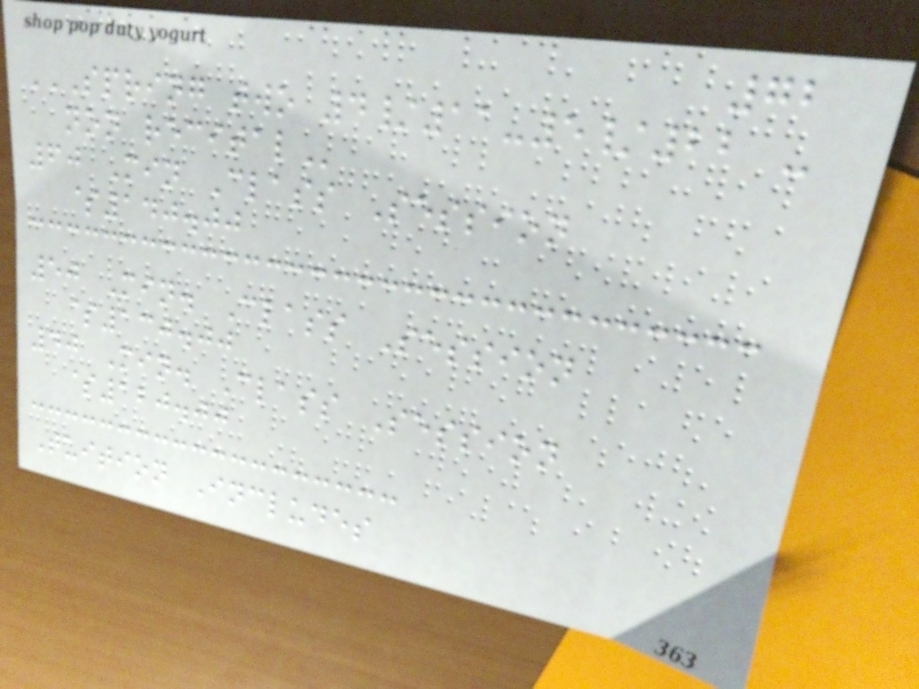72
SPRING TWO 4/11-5/22 -
NON RECITAL
60 Min Class Session
$140.00
50 Min. Class Session
$130.00
40 Min. Class Session
$120.00
Tuition Includes
